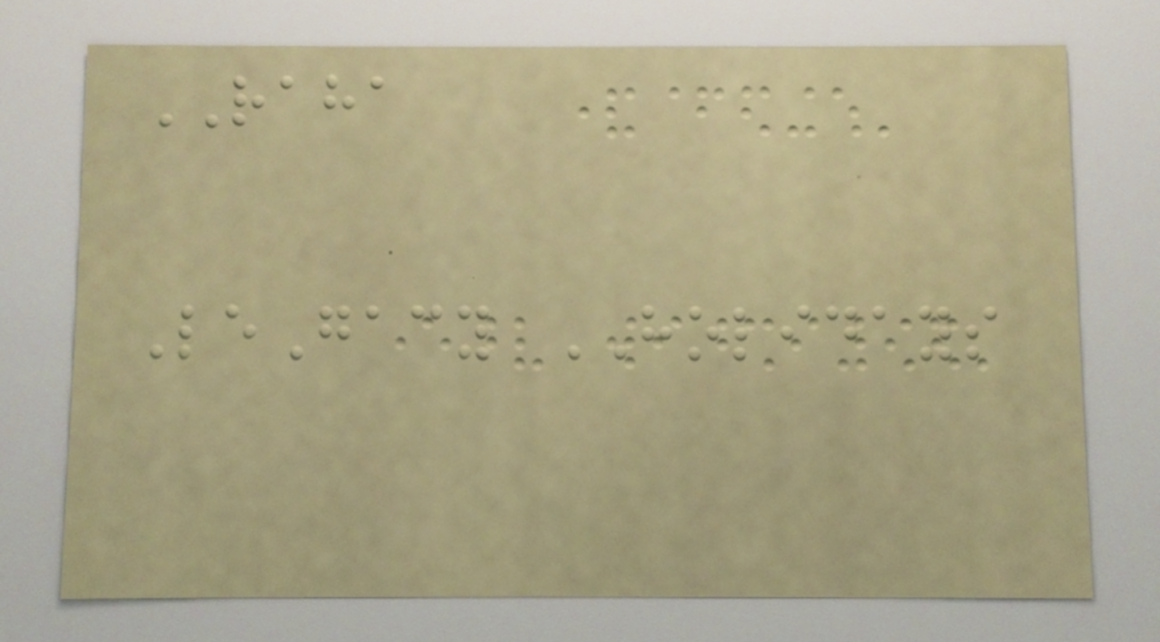RAHA
LeGacy HOLIDAYS
